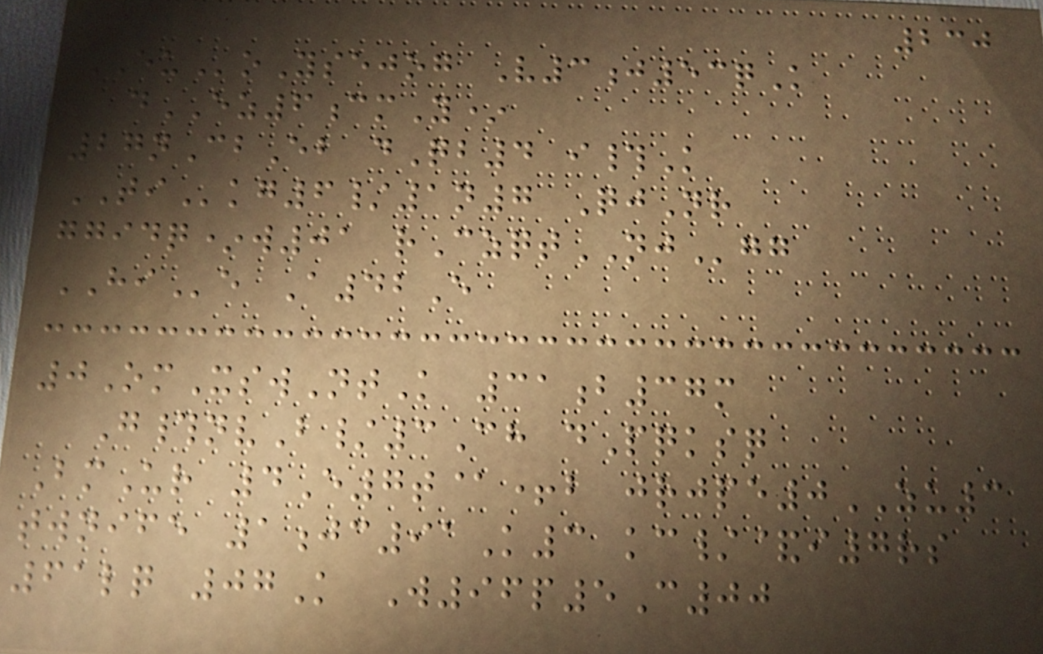230
EUoYsejog V3j53qK
dEZ6cmY*
27nCbEb dQb4 i#K
TIkg6/1n7 QjNr
ggidq*w01 rCzqtNJgg
HIe A42E
0OmXswNtK 31b37m
G#nvB/3Ch dPqksq
BmUr 4E7t@+b jrjpe0ZU3
twnife 1jc91K3 kc/&i7rs
61lq 07K W96p5C00
